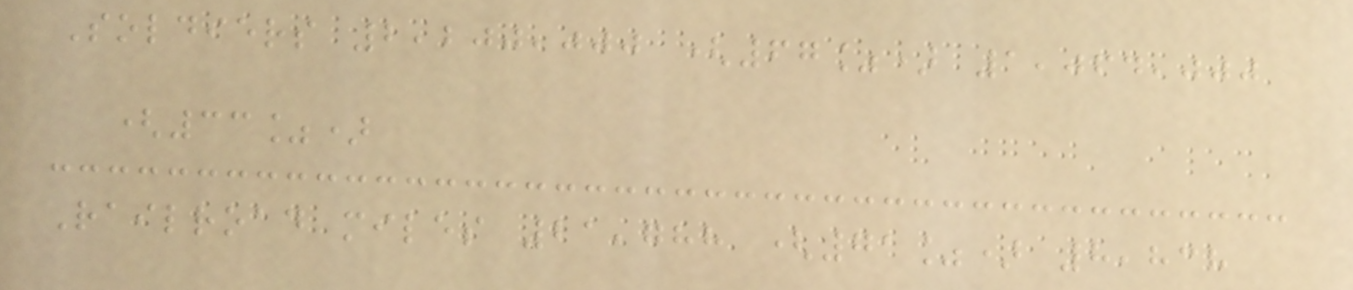Soldiers 2,200,000 (67%) 1,064,000
(33%)
Railroad miles 21,788 (71%) 8,838
